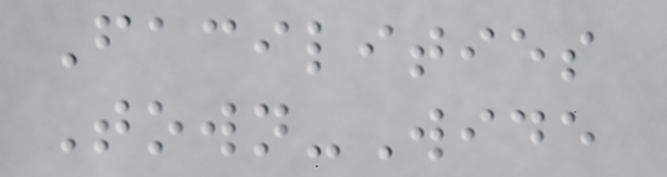Facilities
Town-Wide
